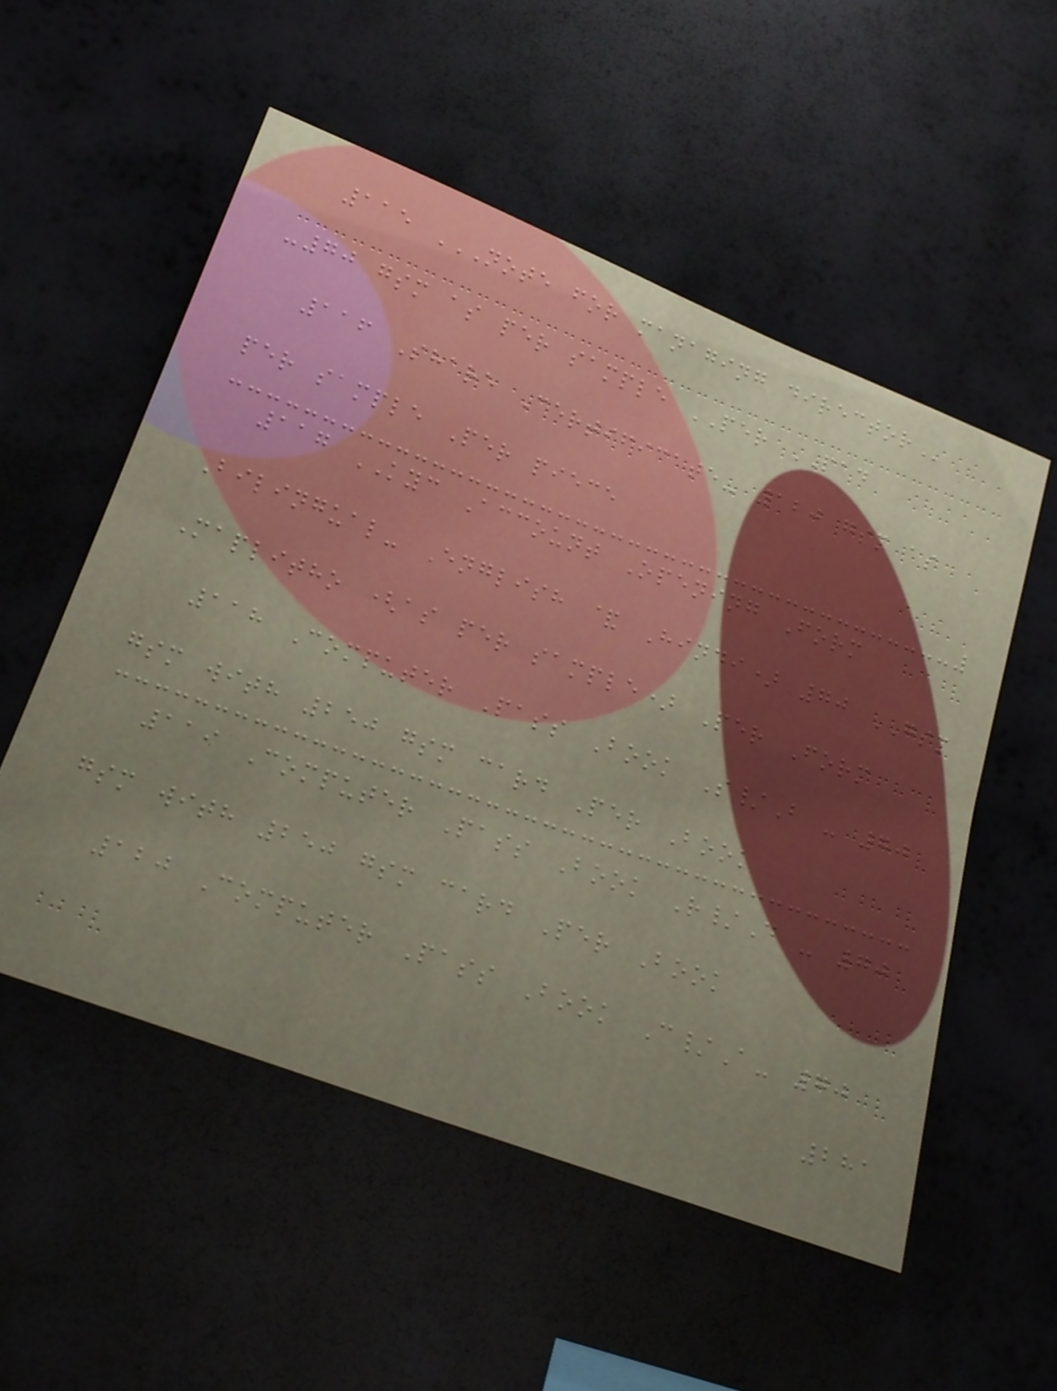115 NOTE FOR MANAGING DIRECTOR
-70 gsm as per sample PER PAD
116 Share Certificate- 120 gsm as
per sample Per piece
117 KYC Account Opening Form
Bilingual- English & Hindi) 70 GSM
Maplitho (as per sample) Per Form
118 Computer Pass Book S/B - 70
gsm with 250 gsm card Per Book
119 Computer Pass Book R/D - 70
gsm with 250 gsm card Per Book
120 Computer Pass Book C/A- 70
281
